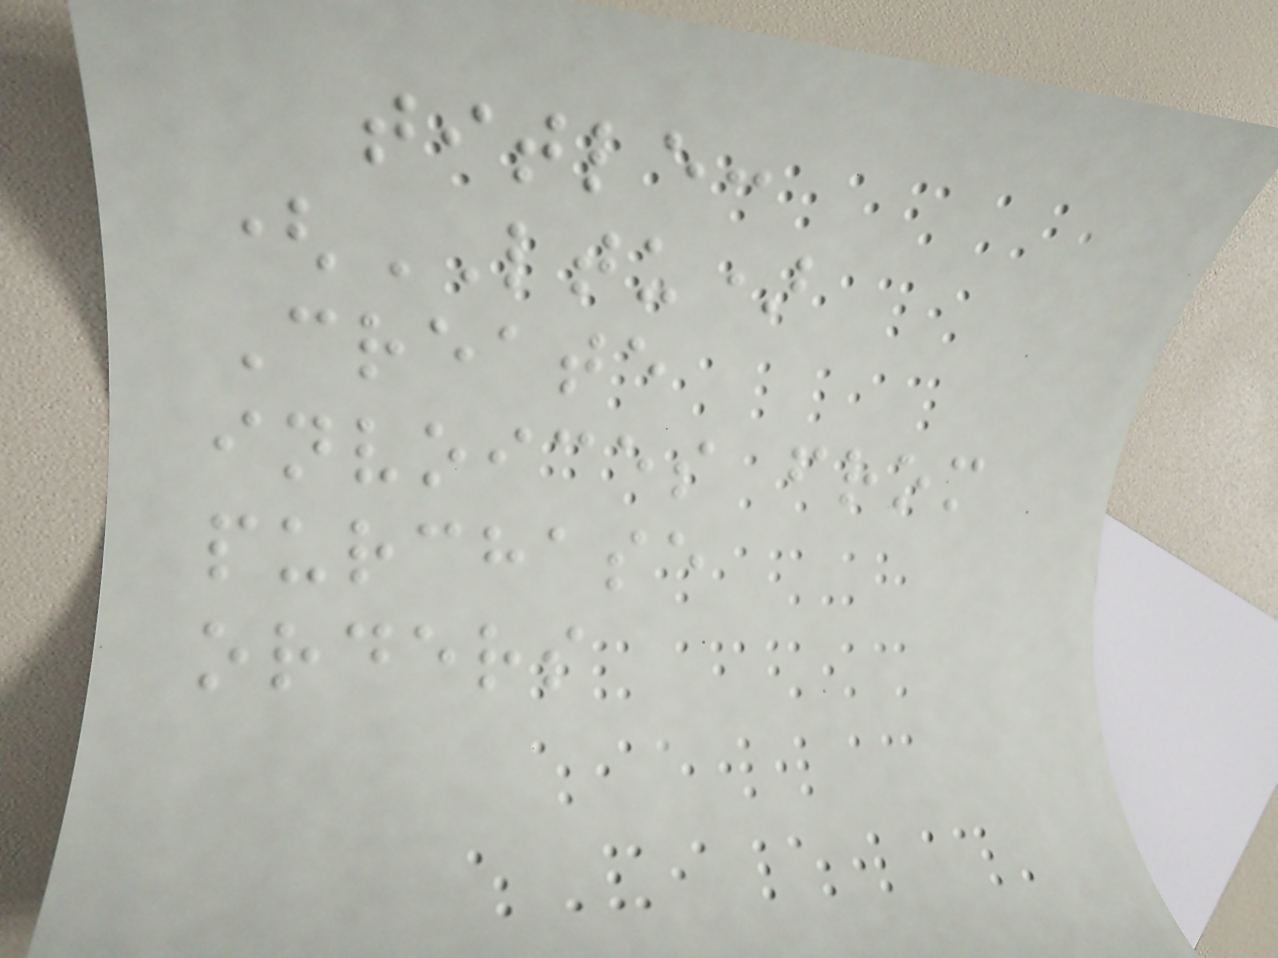title:
(LTU)
Create
invoices from
purchase
orders
